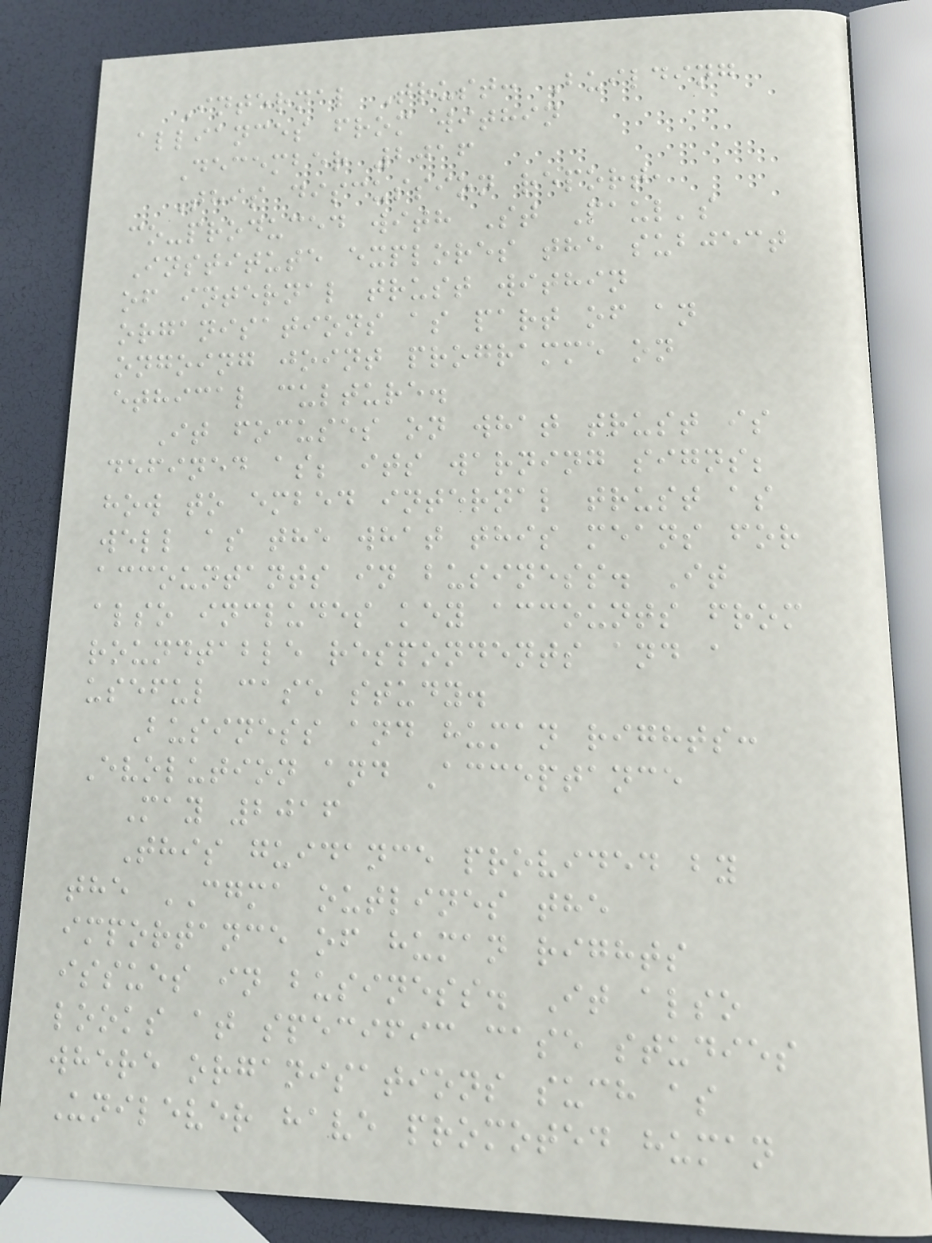Internal Trust: Building
alliances from within
December 2016
This discussion report,
co-produced with St Paul's
Institute explores the subject
of internal trust within
organisations as part of an
ongoing joint programme on
ethical culture.
It focuses on what trust is
defined as; its warning signs;
how to embed internal trust as
well as the what this means for
accountants in business. It
also includes key accounts from
roundtable respondents and a
useful case study.
Business and human rights:
Evolution and Acceptance
May 2016
This guidance provided by
the CGMA outlines the
importance of human rights
issues in business. It also
looks at specific case studies
where organisations such as
Unilever have promoted human
